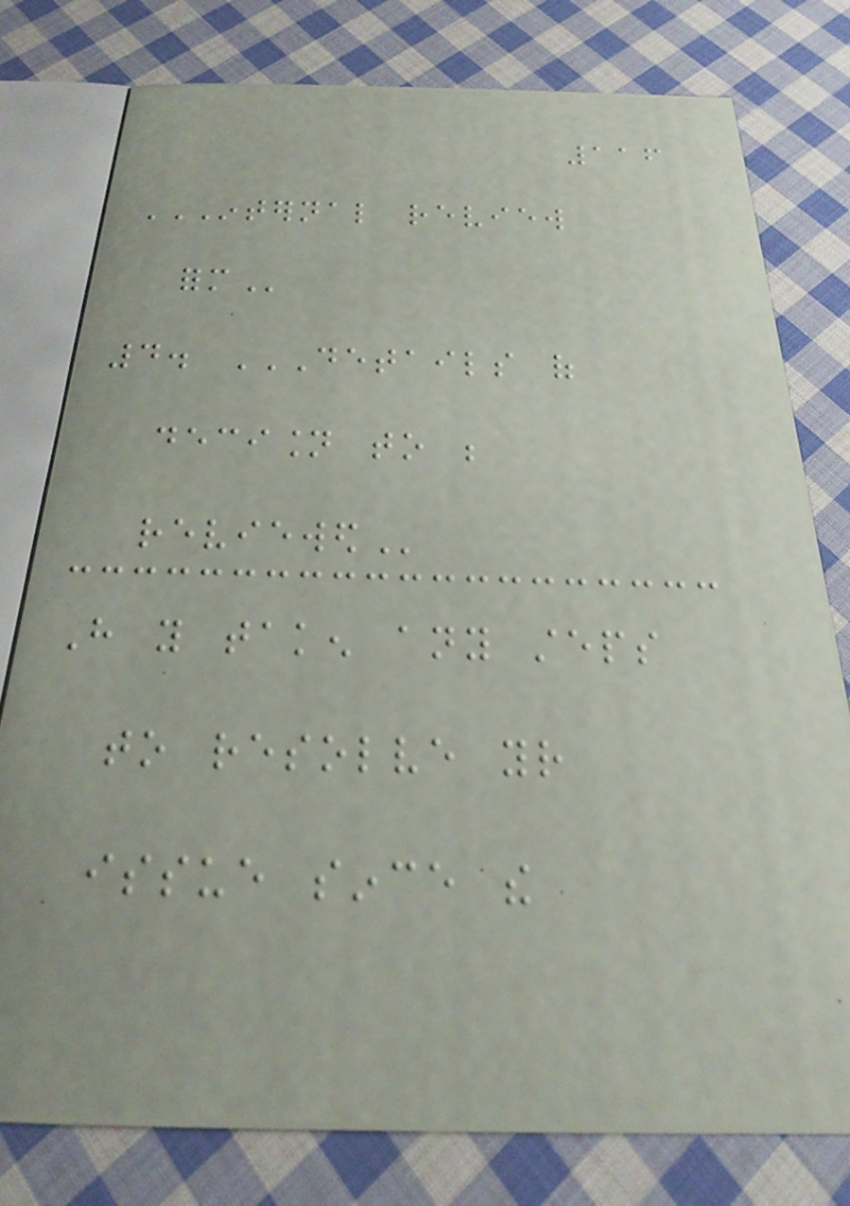116
INTERNAL REVIEW
FORM
4. DETAILS OF
DECISION TO BE
REVIEWED
Have you taken any steps
to resolve your
issue since the
